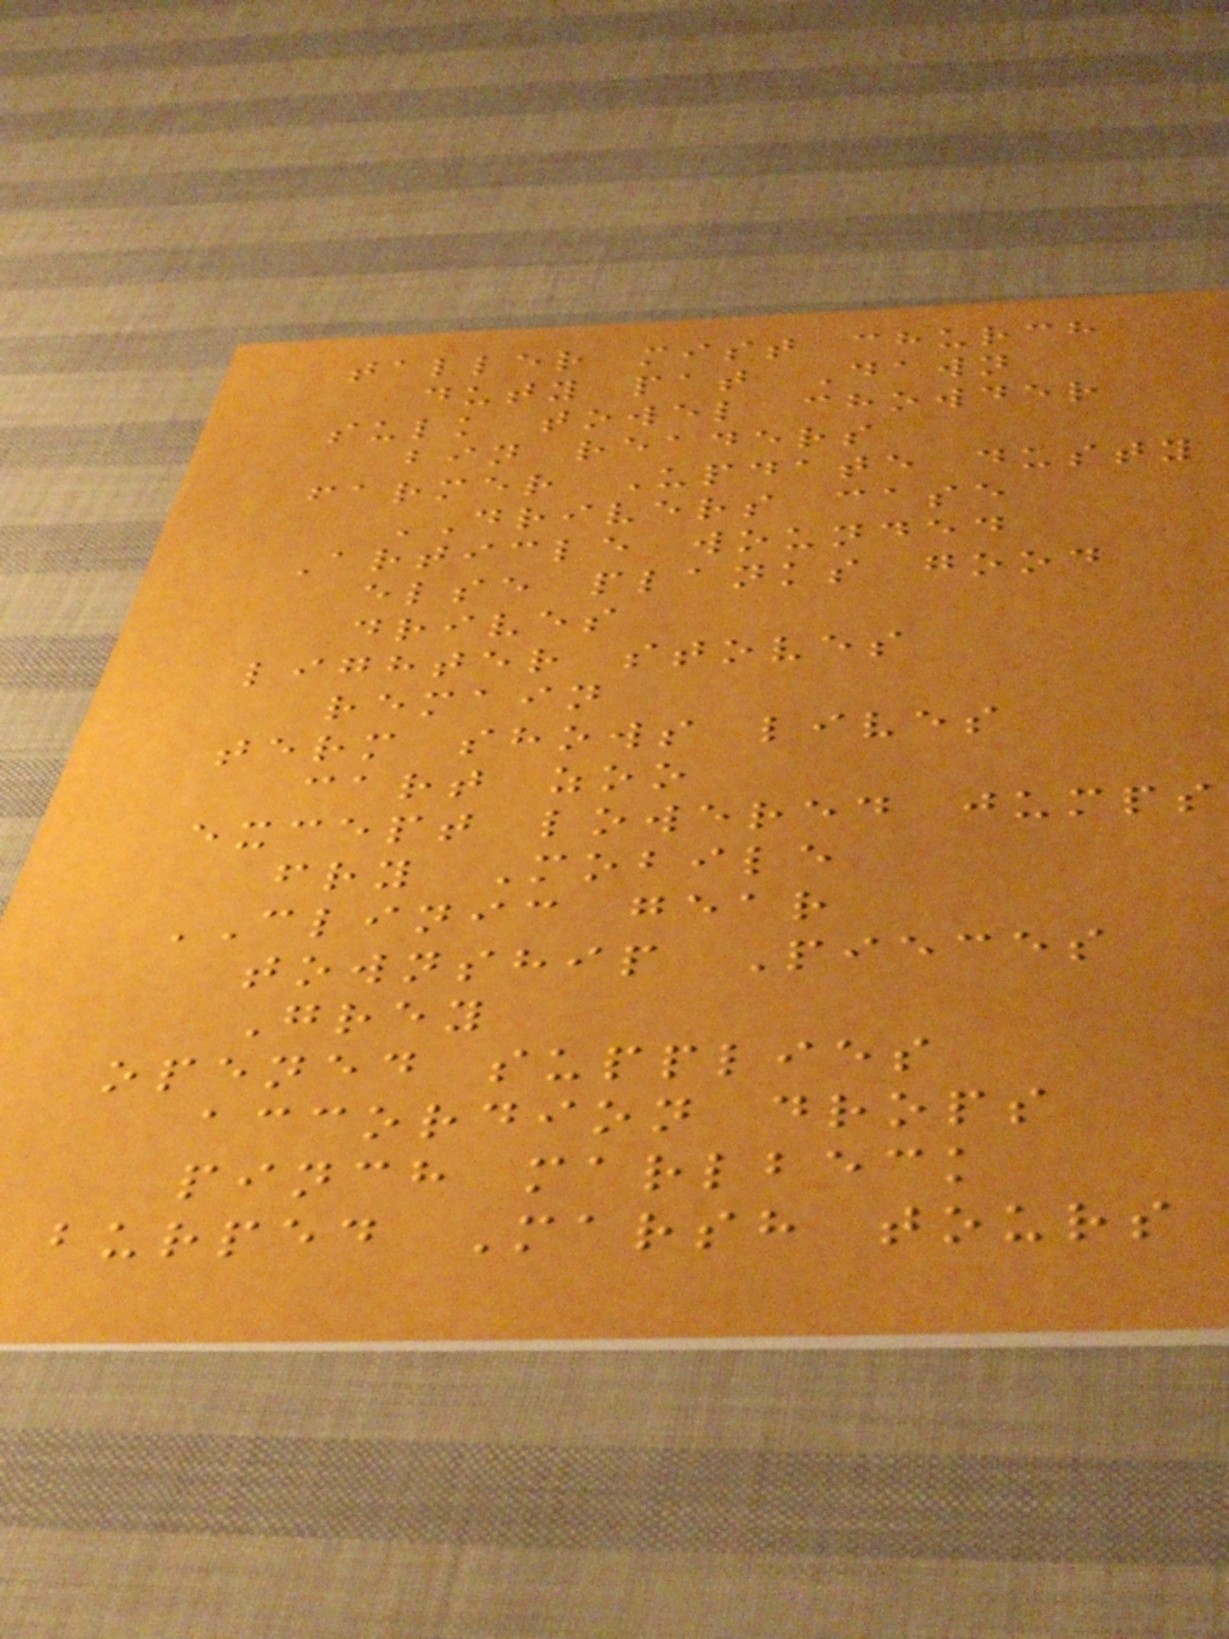taller mist church
duty pat Dawn
sulk towel chowder
bin readers
farmer Update dusty
DRIVERS case
Article wounded
else planks good
drives
lighter stoves
remain
term shows lives
cart zoo
except lowered jumps
fry Mobile
CLINIC gear
township Pieces
Grey
opened supplies
accordion drops
pinch marlbeck
burped Marsh tours
